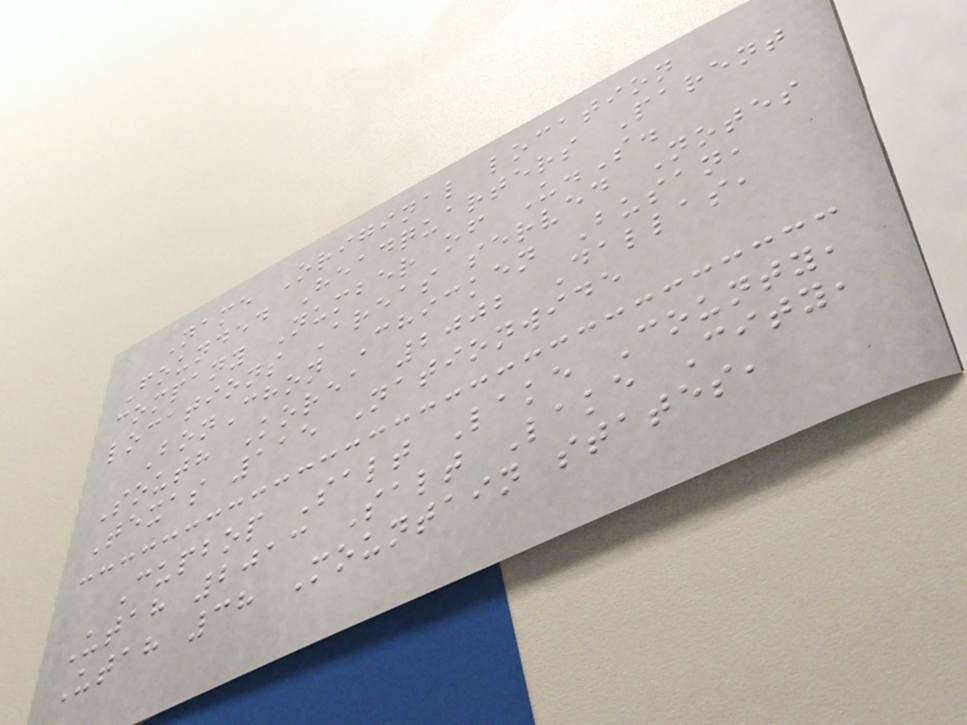Name Original location
Founded Headquarters Parent
company Number of U.S.
locations Areas served Notes
BonChon Chicken Busan,
South Korea 2002 Dallas,
Texas 115 Nationwide
Cupbop Salt Lake County,
Utah 2013 Salt Lake City,
Utah 38 Mountain states,
